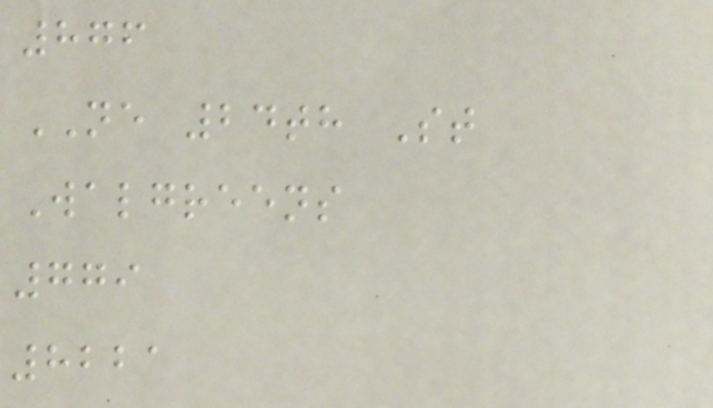876
NE 24th St
Walgreens
779
8221
